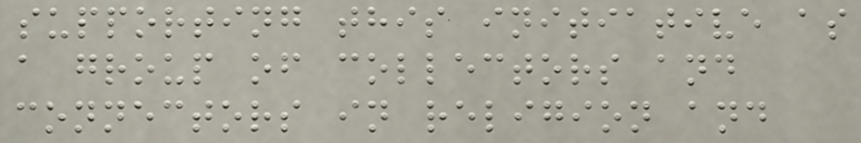supporting this initiative as
a group of collectors and
connectors in religion and
